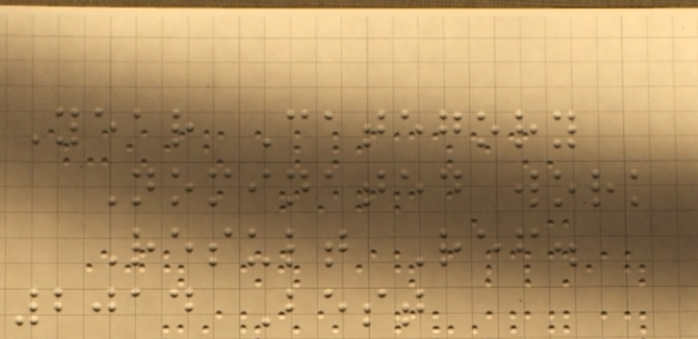Year Category
Nominated work
Result Ref.
2014 Best
